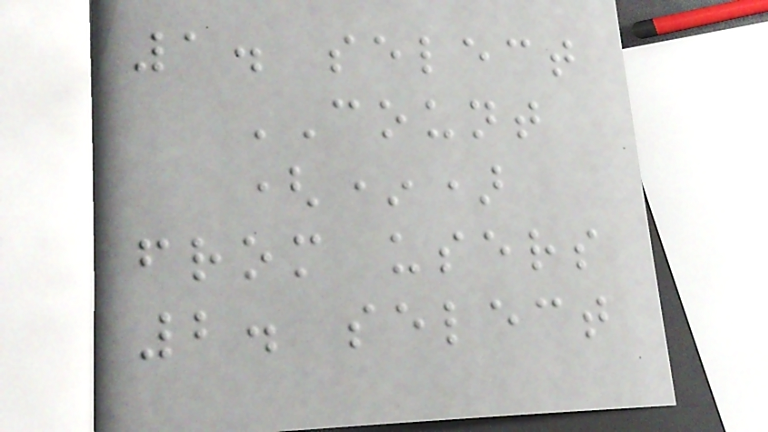1. select
COUNT
(*)
from users
2. select
